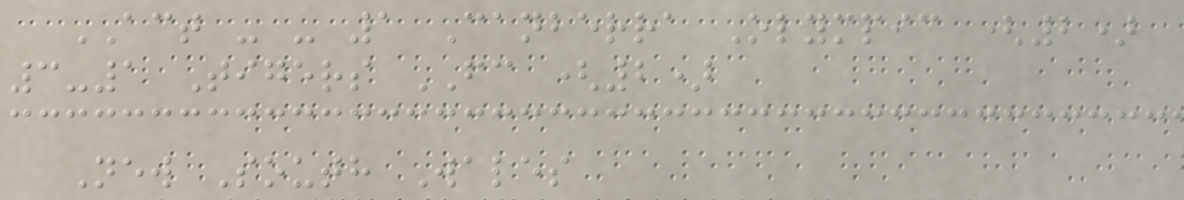ACT - - 1 Canberra Olympic (2)
3-1 Tigers FC (2)
New South Wales
